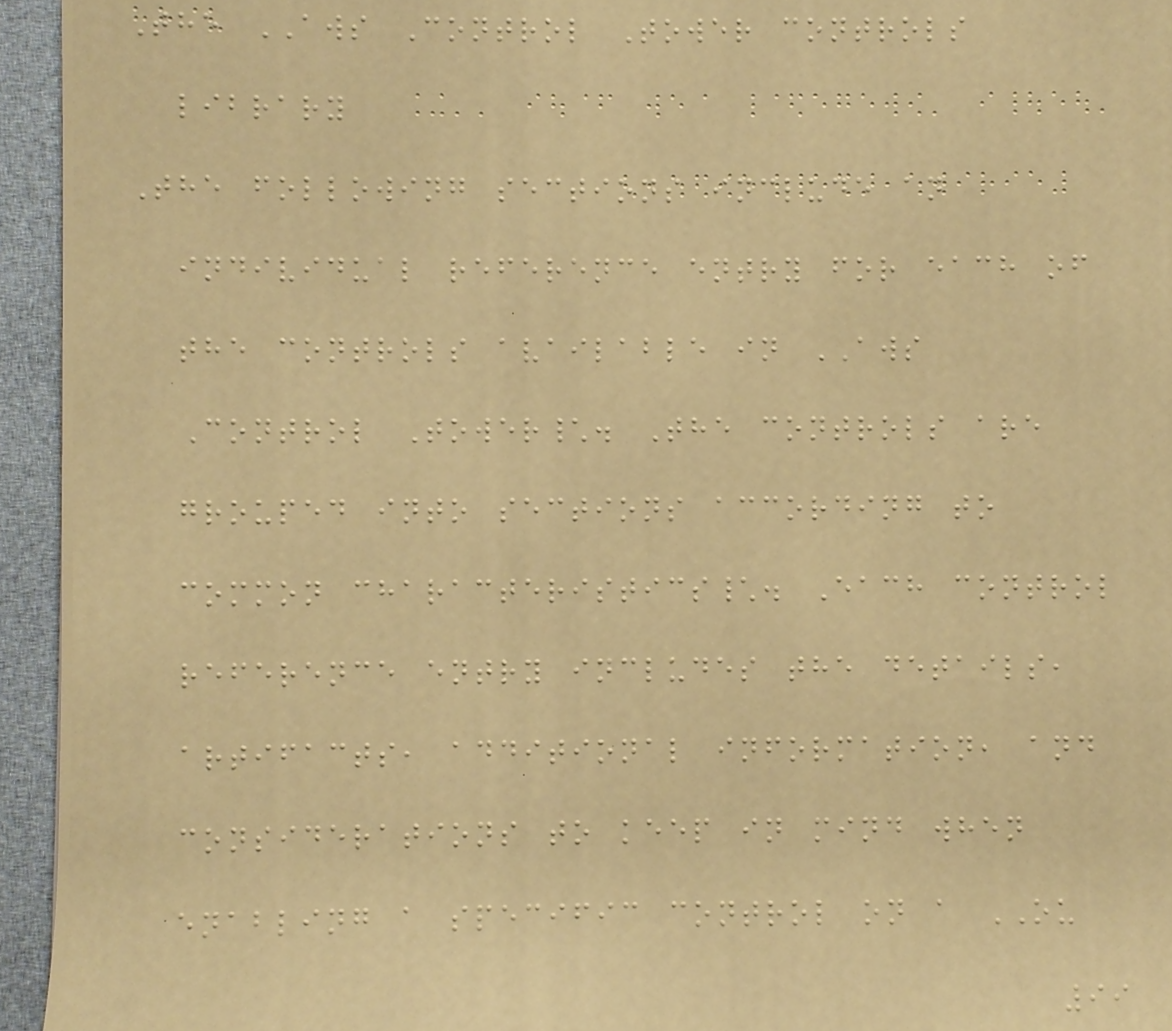The AWS Control Tower controls
library
The following sections include an
individual reference entry for each of
the controls available in AWS
Control Tower\. The controls are
grouped into sections according to
common characteristics\. Each control
reference entry includes the details,
artifacts, additional information, and
considerations to keep in mind when
enabling a specific control on a OU
99
